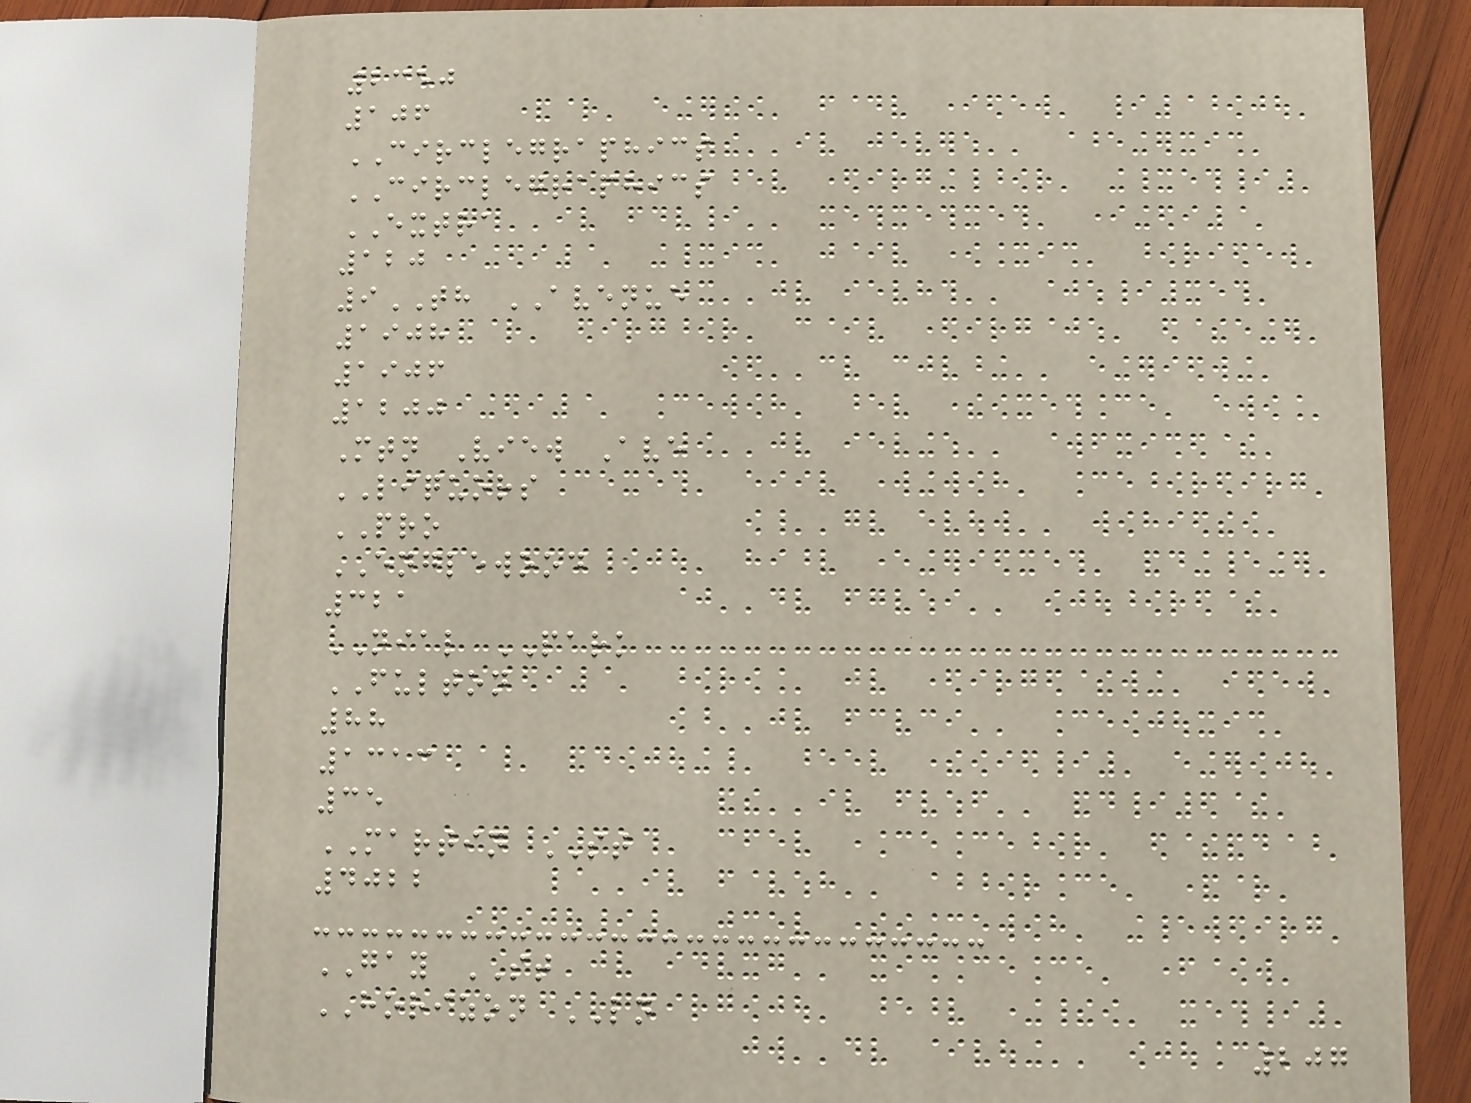2350
106
CIRCLEGRAPHICS
CIRCLEGRAPHICS
EXTRA
120
9TH AVENUE
1908
1906
1200
Mtn View Ave
LIQUORS
PRO
ENGLEWOOD
321
NIAL PARK
FULTON
88
1313
35
MARTIN ST
4022
GAY ST
HORIZON LN
207
